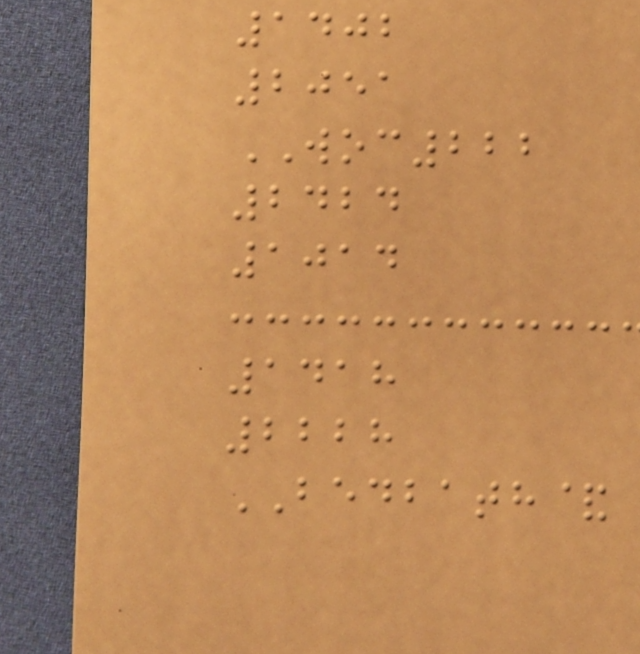1402
2051
WOC222
2424
1014
1418
2228
BEDBATH&
